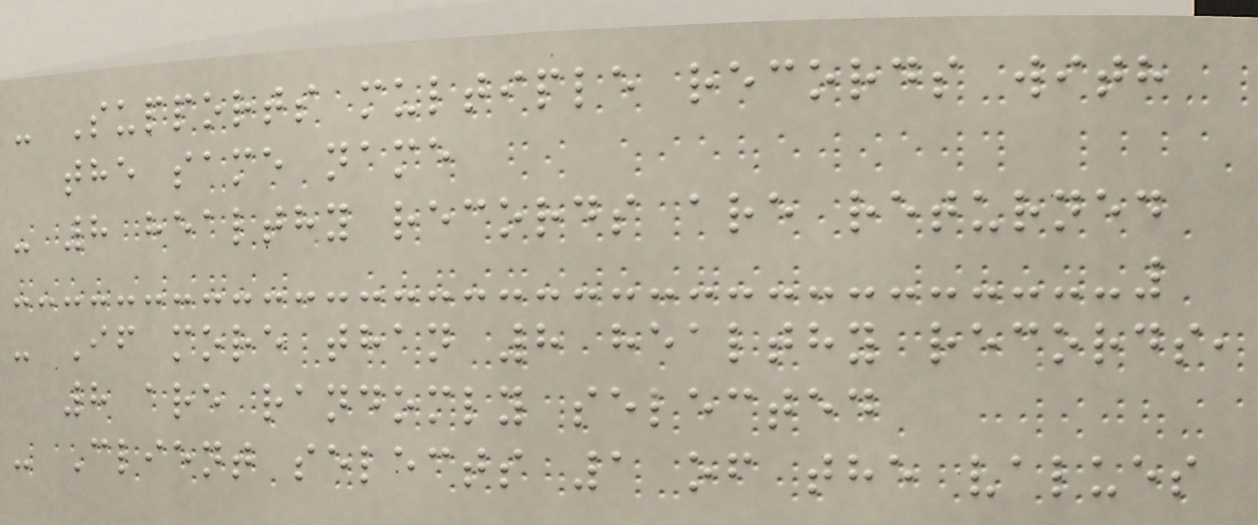- Supports multiple records with
the same name
- 8 healthy records are returned
- If more than 8 healthy records,
8 are randomly selected
- Client selects 1 of the values
